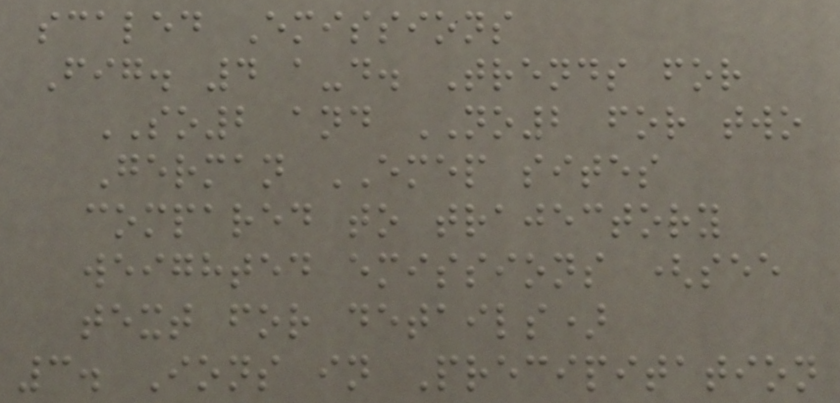scaled Emissions
Fig. 4 a-d. Trends for
SO2 and NO2 for two
German EMEP sites
compared to trajectory
weighted emissions (see
text for details)
3. Ions in Precipitation
